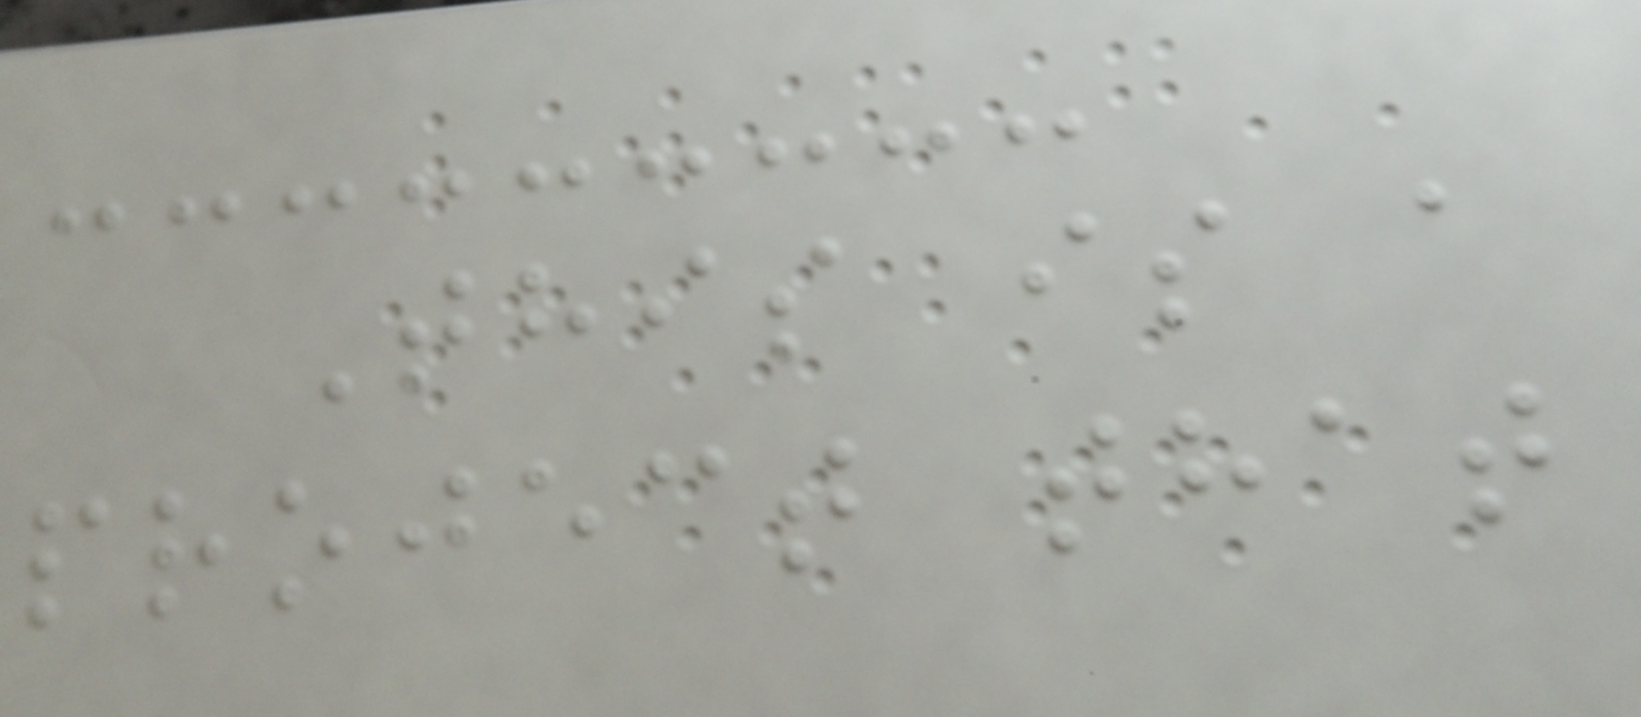This is a
project that
